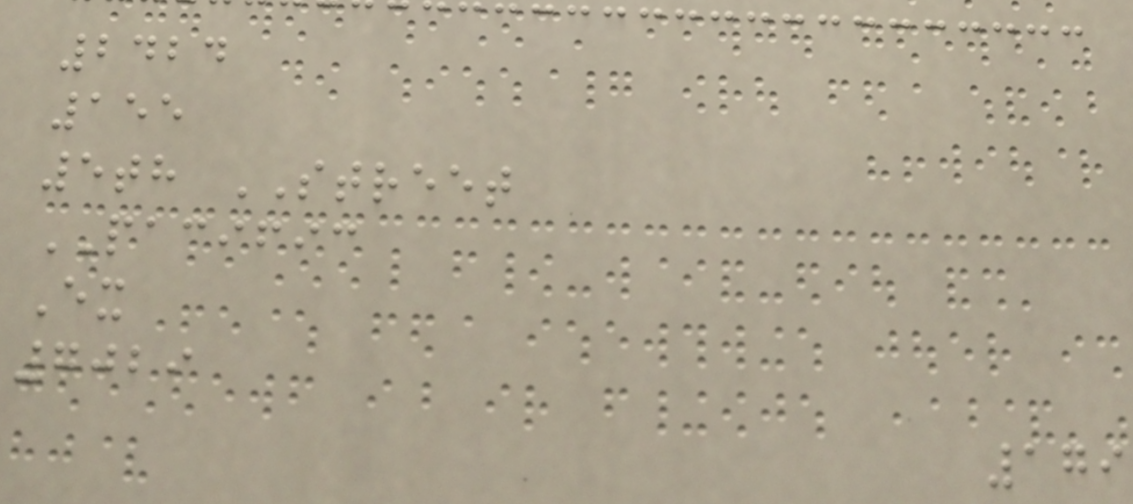2424
155
5th STREET
PACIFIC
Ex
7029
179
